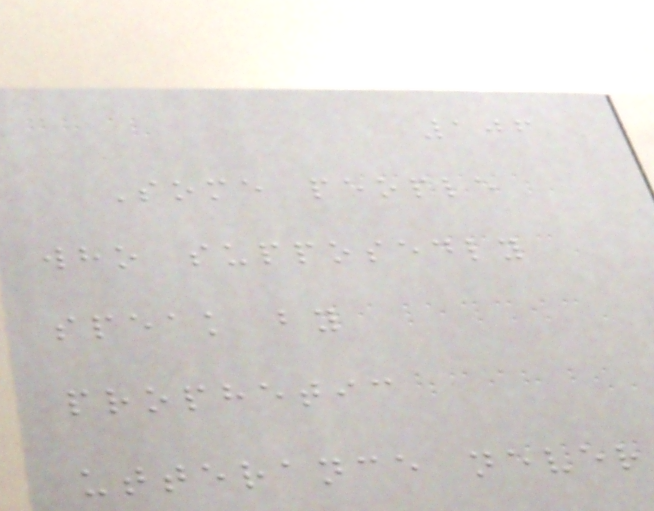106
Some people
who supposedly
speak by
prophetic
utterance never
